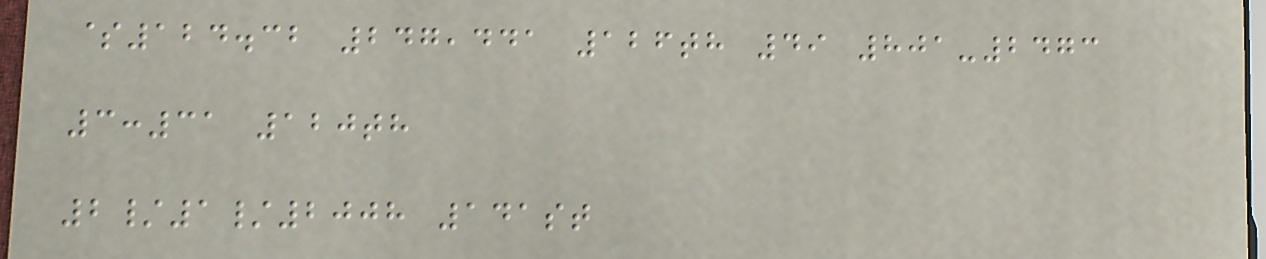$124.32 247,441 126th 49 801-2473
3:31 120th
2/1/2008 141st
